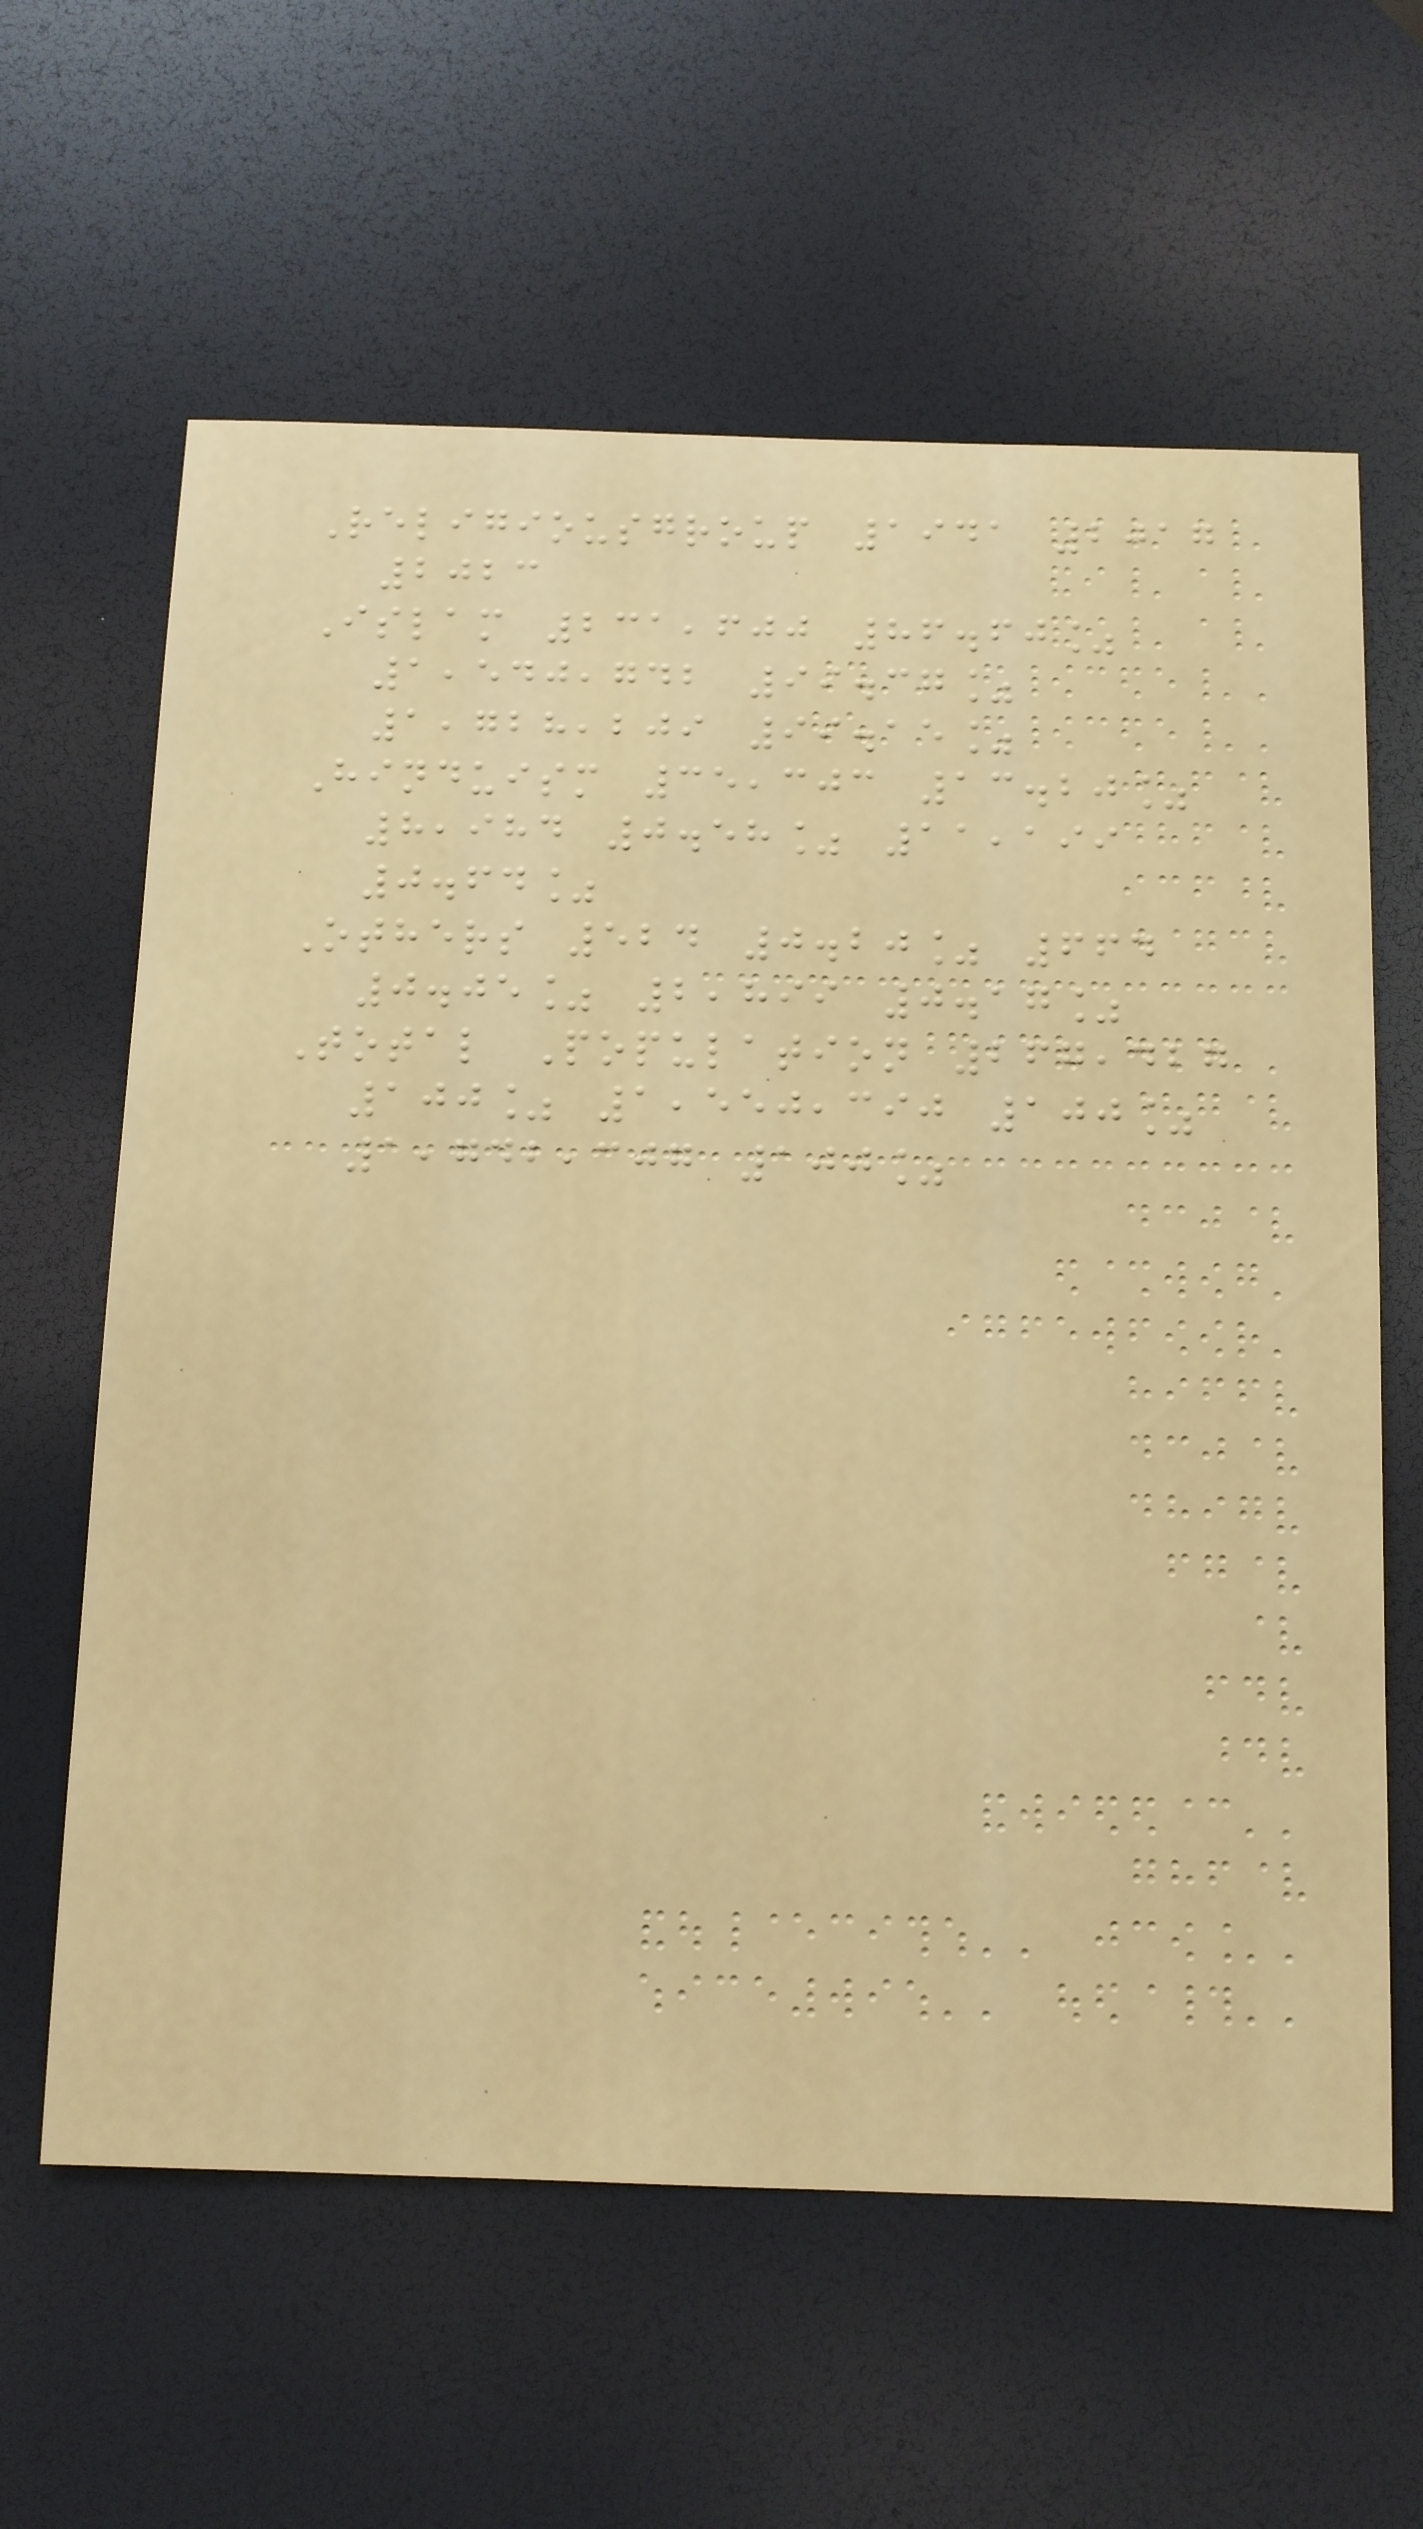Religiousgroup 1941 2017
2023
Islam 231,600 86.60%
1,540,742 99.37%
1,728,209 99.15%
Hinduism 35,303 13.20%
8,984 0.58% 11,199
0.64%
Others 524 0.20% 664
0.05% 2,899 0.17%
Total Population 267,427
100% 1,550,390 100%
1,742,307 100%
